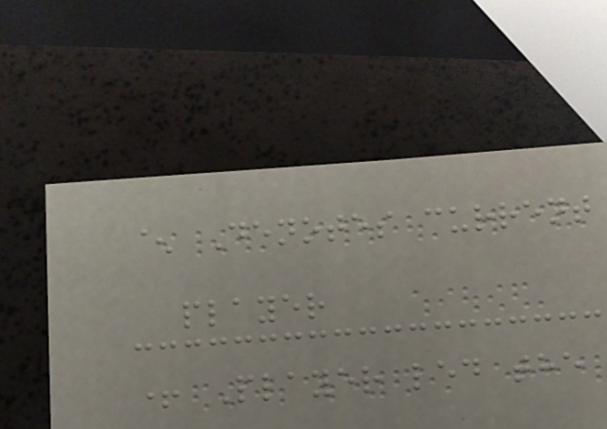^ Denotes current
player
+ Player led the
